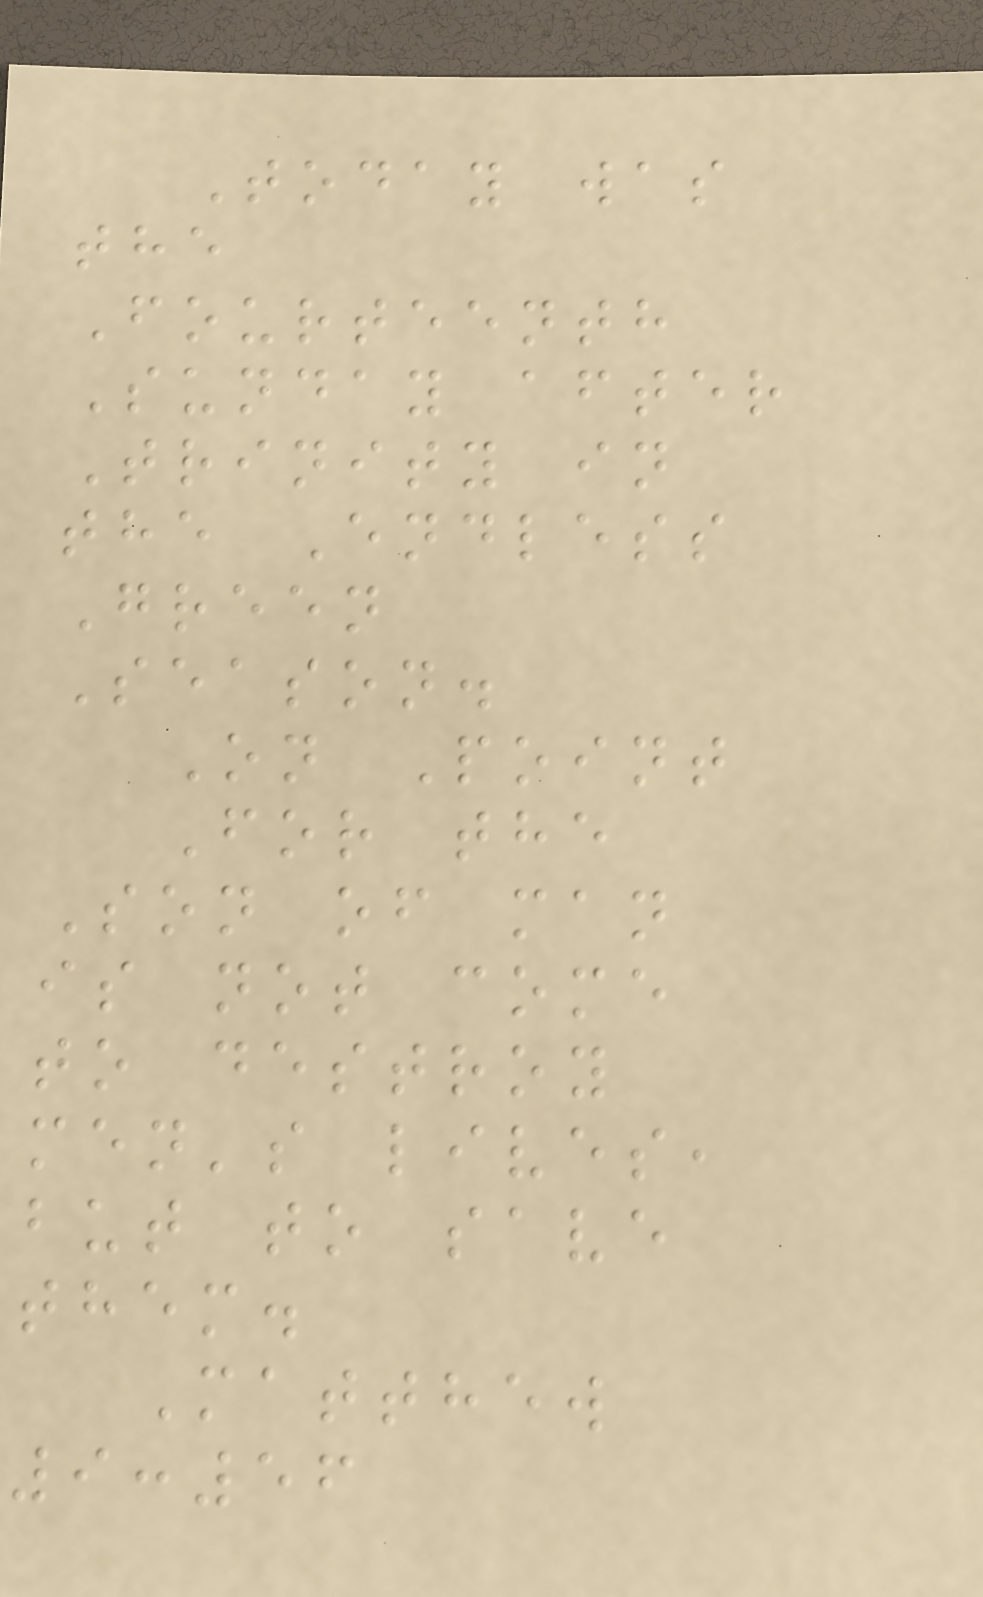Today was
the
Fourteenth
Sunday after
Trinity in
the Endless
Green
Season.
On Point
For the
Son of man
is not come
to destroy
men's lives,
but to save
them.
Matthew
9:56
